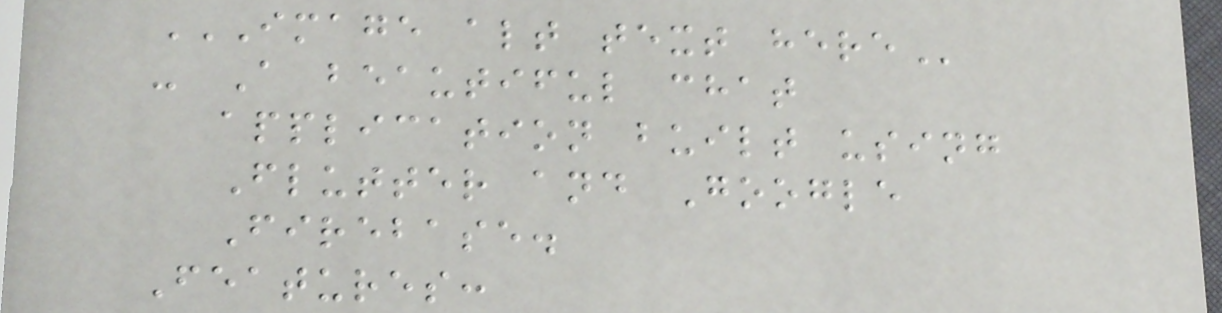IMAGE ALT TEXT HERE
- A beautiful chat
application built using
Flutter and Google
Firebase.
Features:
